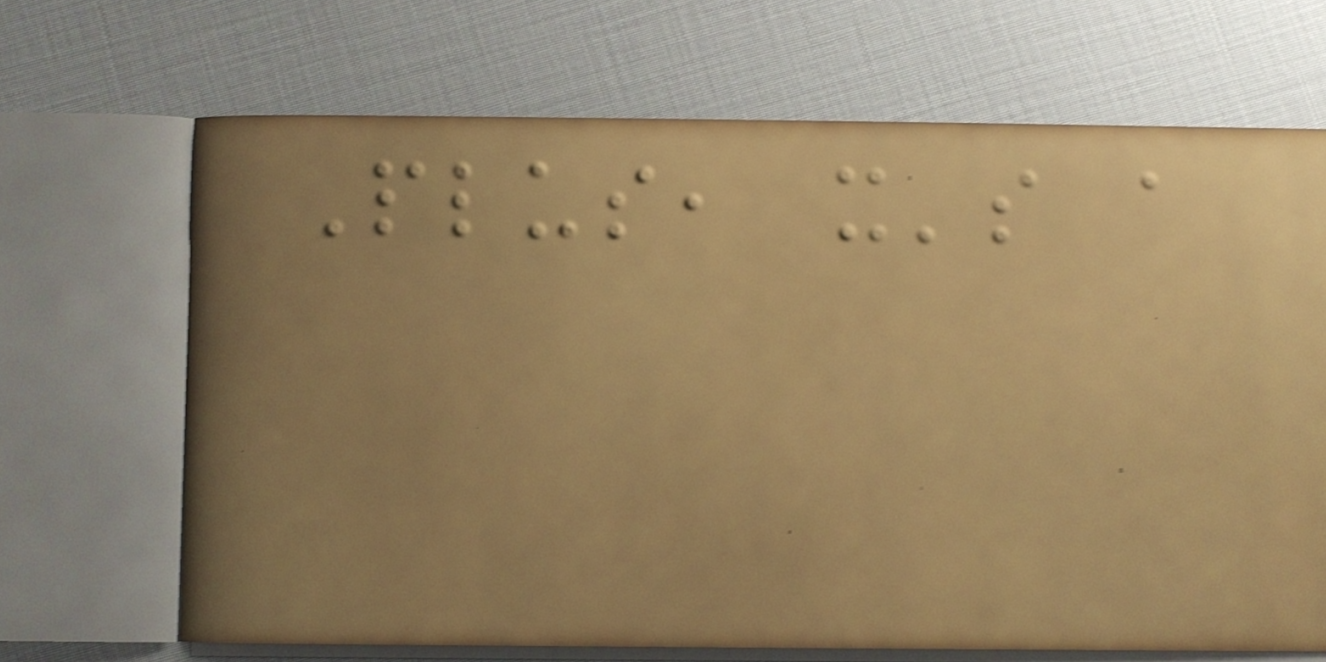Plus, it's a
